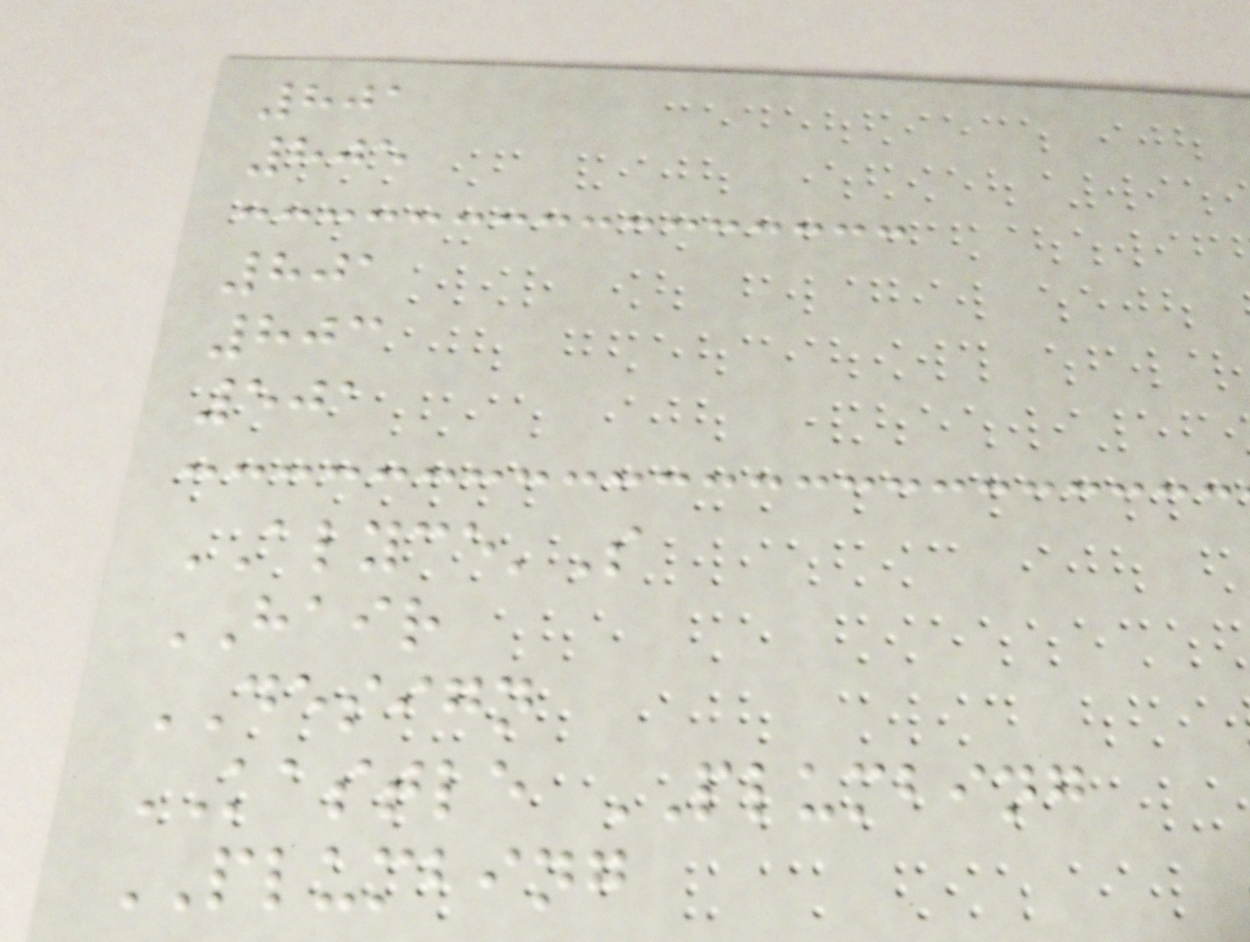801
805
801
803
501
ALYCE'S
HAIR
DESIGN
KASTLE PLUMBING
PLUMBING
